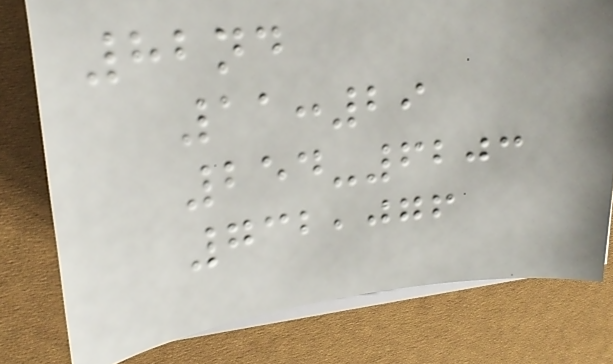82nd
11:29
254-6203
732,076
